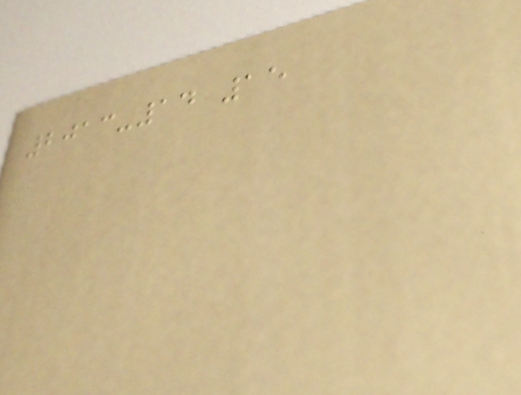2013-14 15
